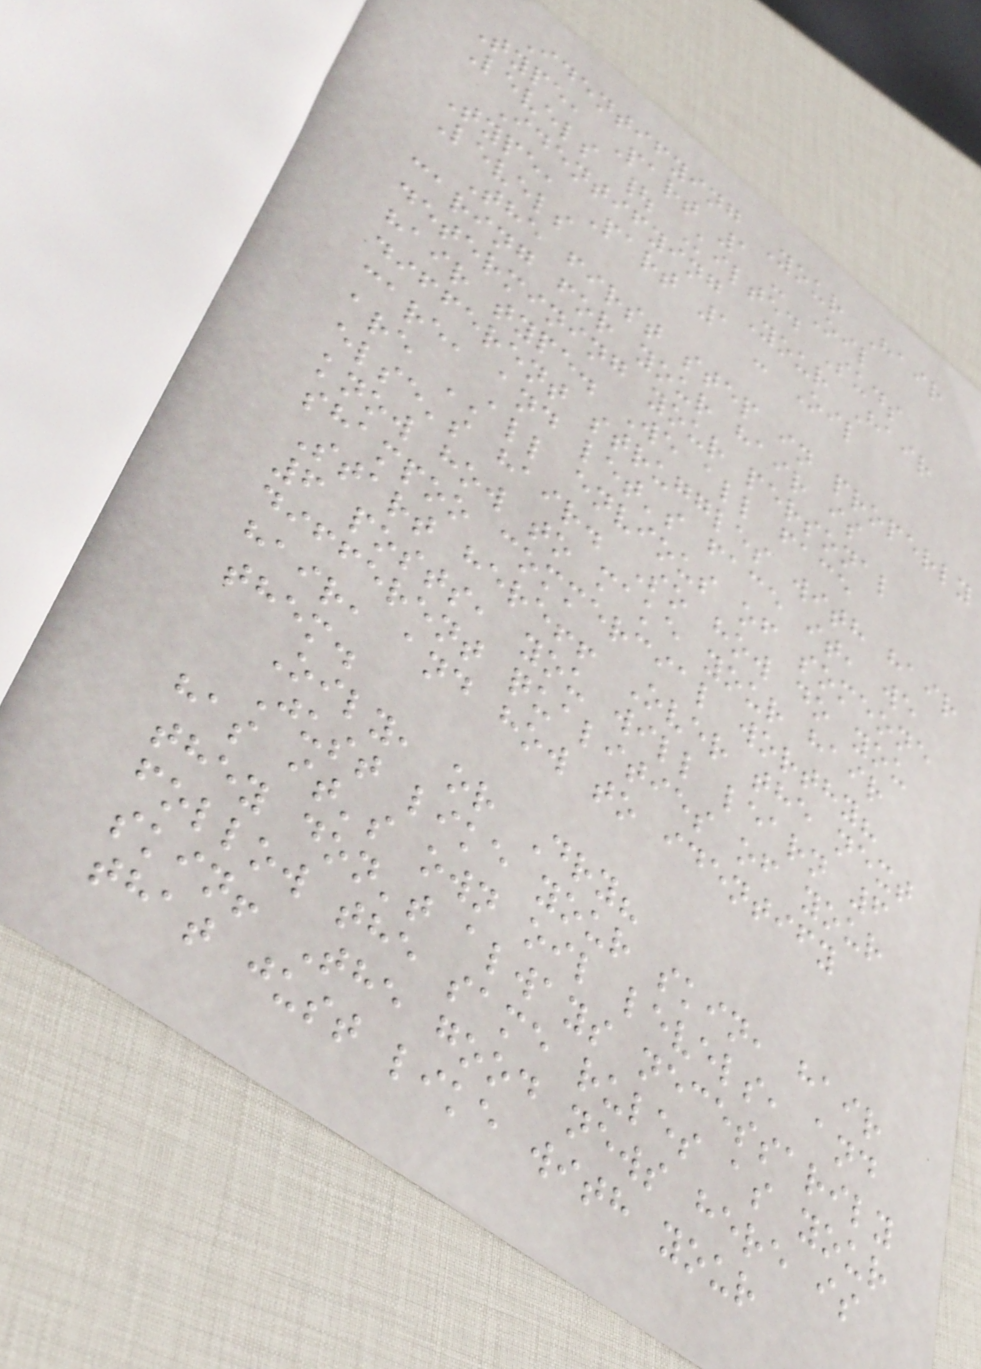Identifying Your Hair
Type, Part 1 - Oil
Levels | Kilted Suds
Identifying Your Hair
Type, Part 1 - Oil
Levels
The first step in properly
caring for your hair is
determining your personal
hair type. We all face
different struggles with hair
care, and let's face it, we
are ALL envious of someone
else's hair. So how do you
know how to make your hair
shampoo commercial worthy?
Start here!! Over the next
6 posts, you will learn 6
different qualities of your
hair, and how to identify
them.
Oily, or Dry?
Just like your skin, hair
has it's own oil levels, and
they don't always necessarily
follow the same rules as your
skin! The good news here is
that just like with your
